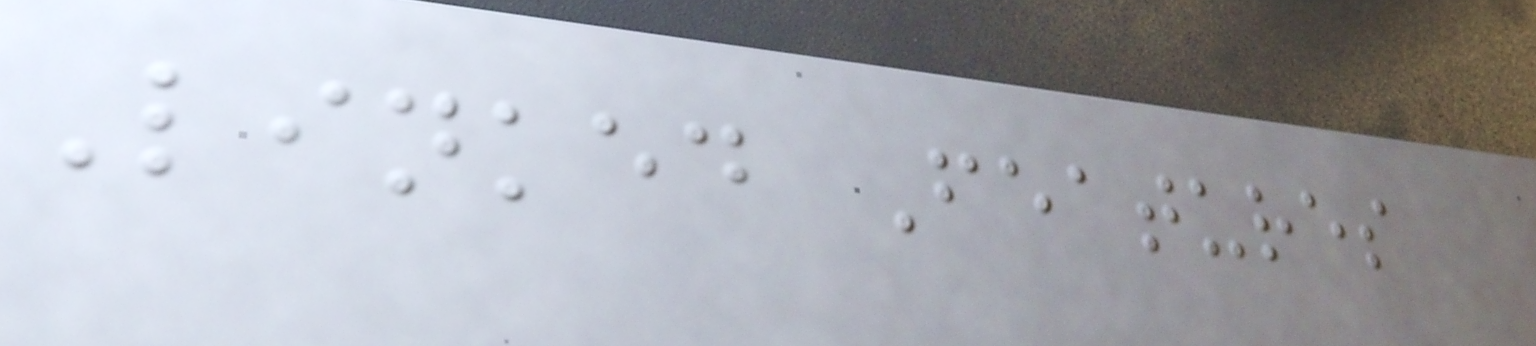Linked Features
